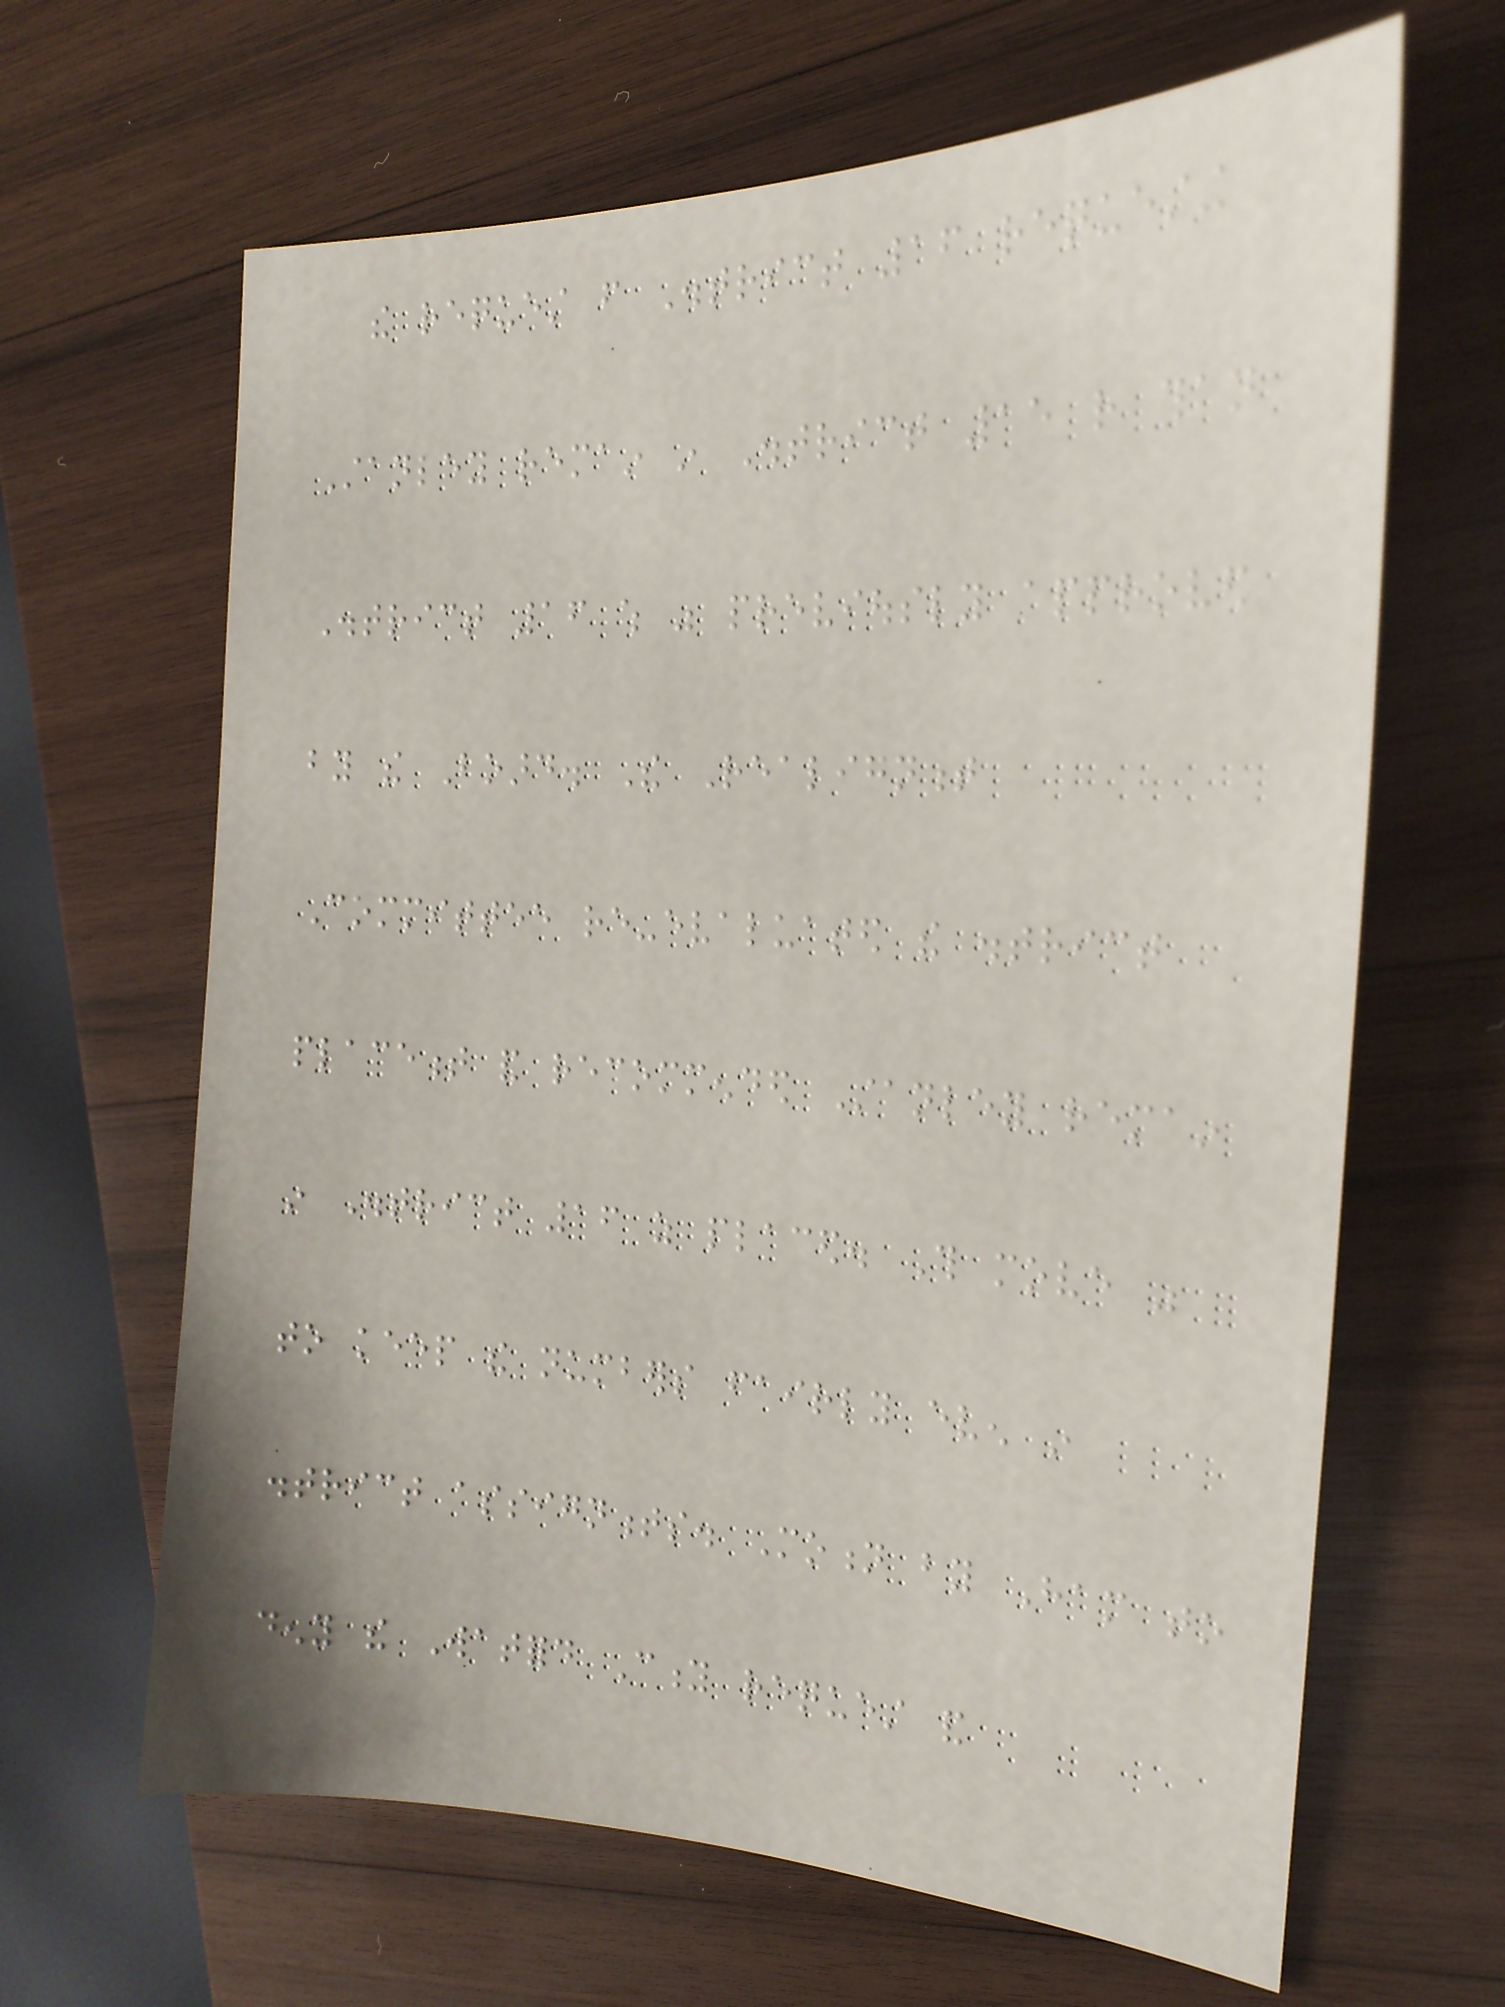the request from District 16 requesting
Stanley remain in District 15 rather than
District 16 which was previously approved
by the Board. The Realignment
Committee re-evaluated the district
placement and recommended Stanley remain
in District 16 as placed. This move was
to keep the numbers fairly even in
district assignments. Motion by Ham to
deny the Watford City request and
